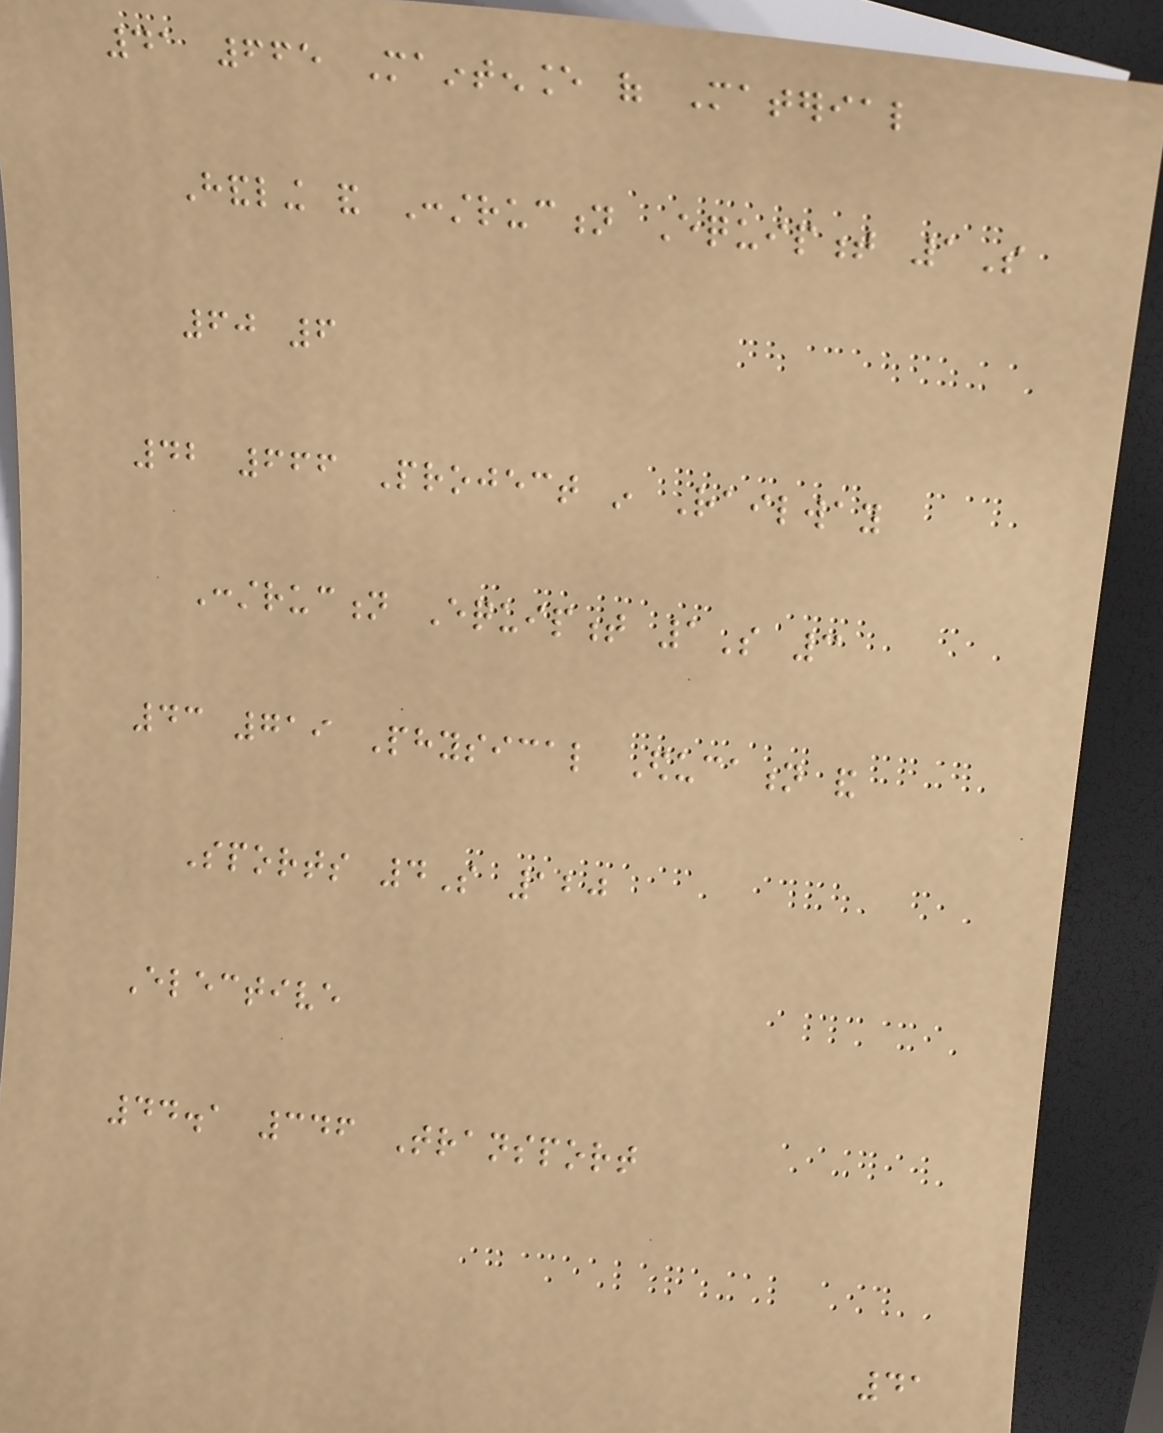41 665 Maintenance of Material
Handling and Construction Equipment 1S
60 6
42 666 Project in Railway
Construction Equipment 1S 3
43 719 Physical Education and
Sports 4S 120
Elective
44.1 346 Transport
41
